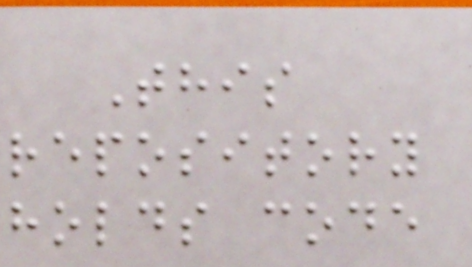This
repository
holds code
